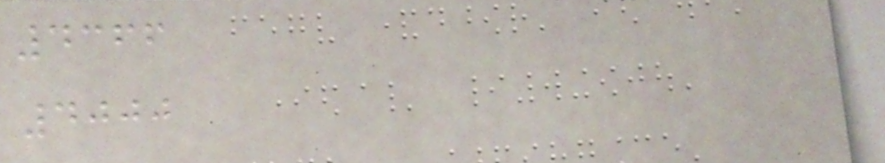4366
4000
